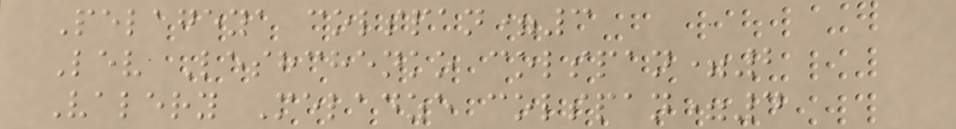Pelageya colspan=3
Lev Leshchenko colspan=2
Valery Meladze colspan=4
